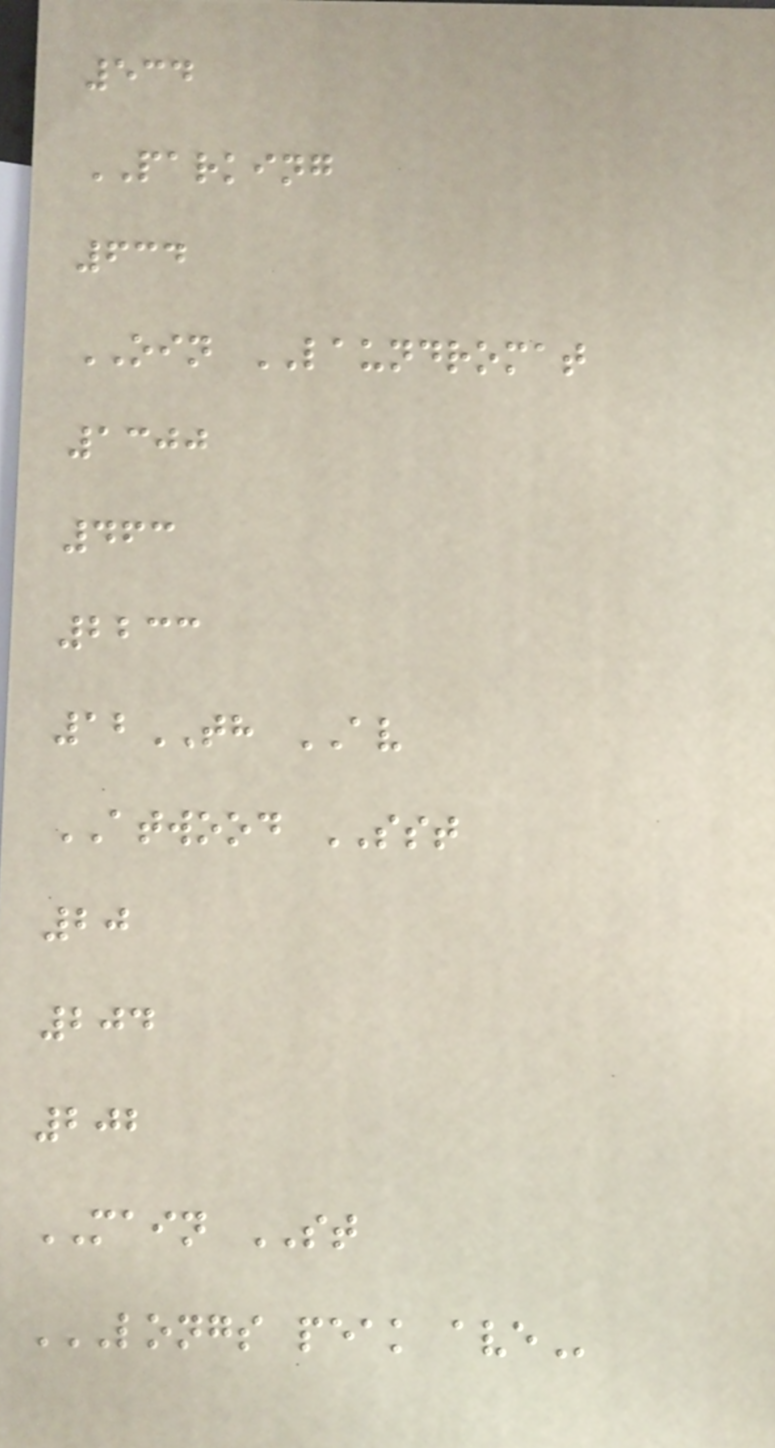534
PARKING
634
OIN LAUNDROMAT
1300
463
2233
12TH AV
ATWOOD SST
20
204
202
MAIN ST
LONGS PEAK AVE
